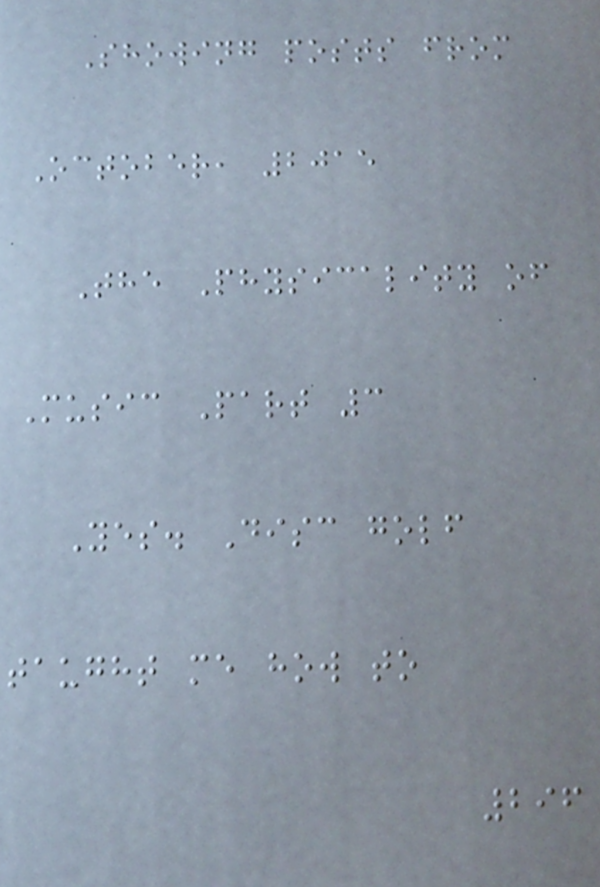Showing posts from
October, 2015
The Physicality of
Music Part 3
Yes. Disc golf
taught me how to
296
